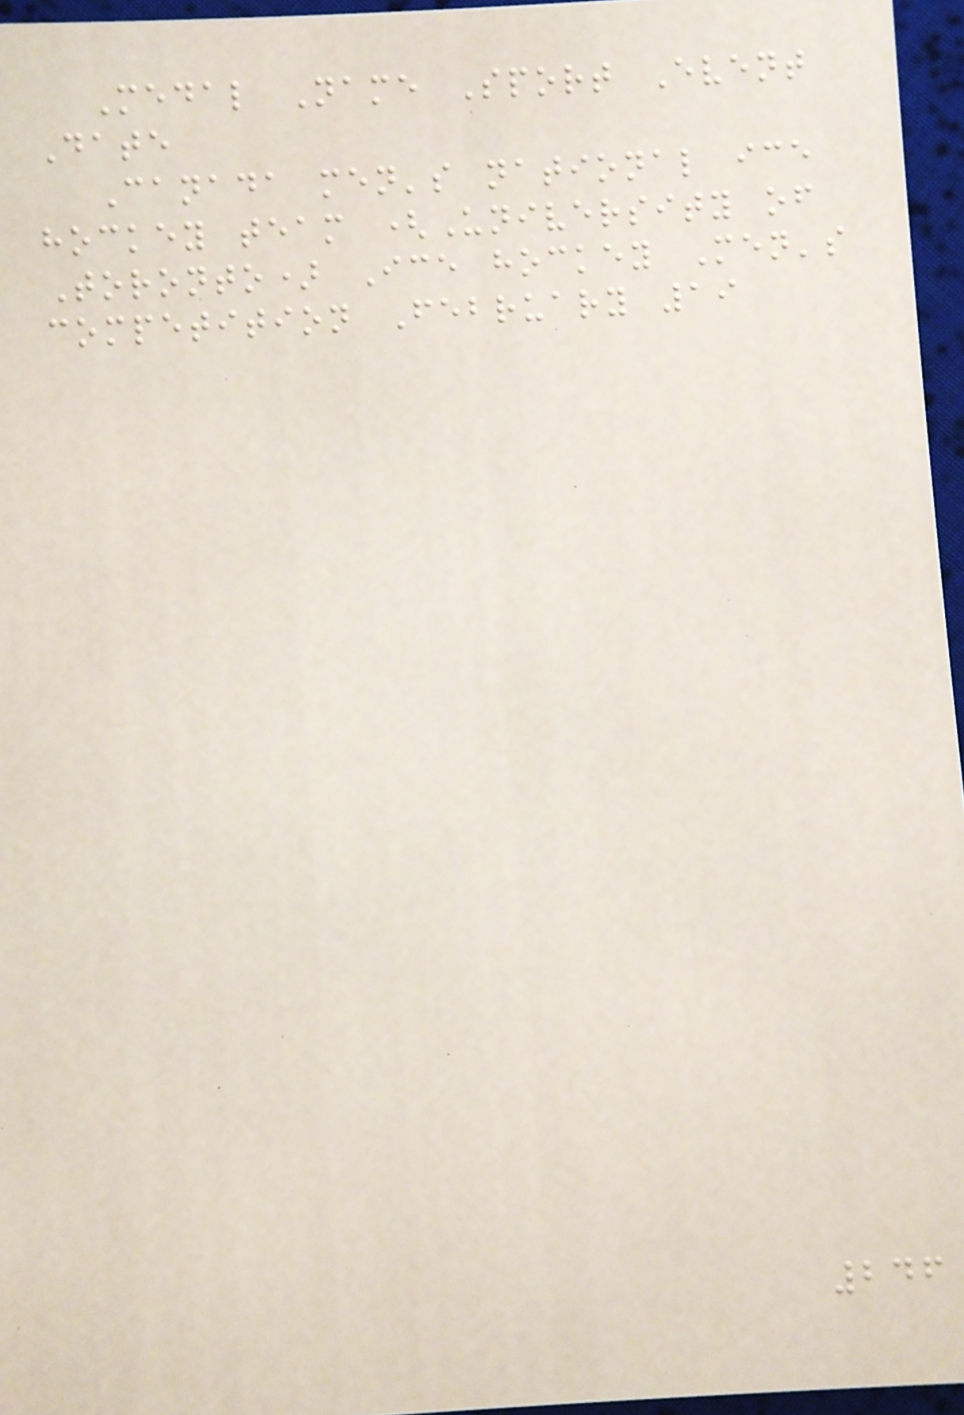Medal Name Sport Event
Date
Canada men's national ice
hockey team (University of
Toronto) Ice hockey Men's
competition February 19
246
